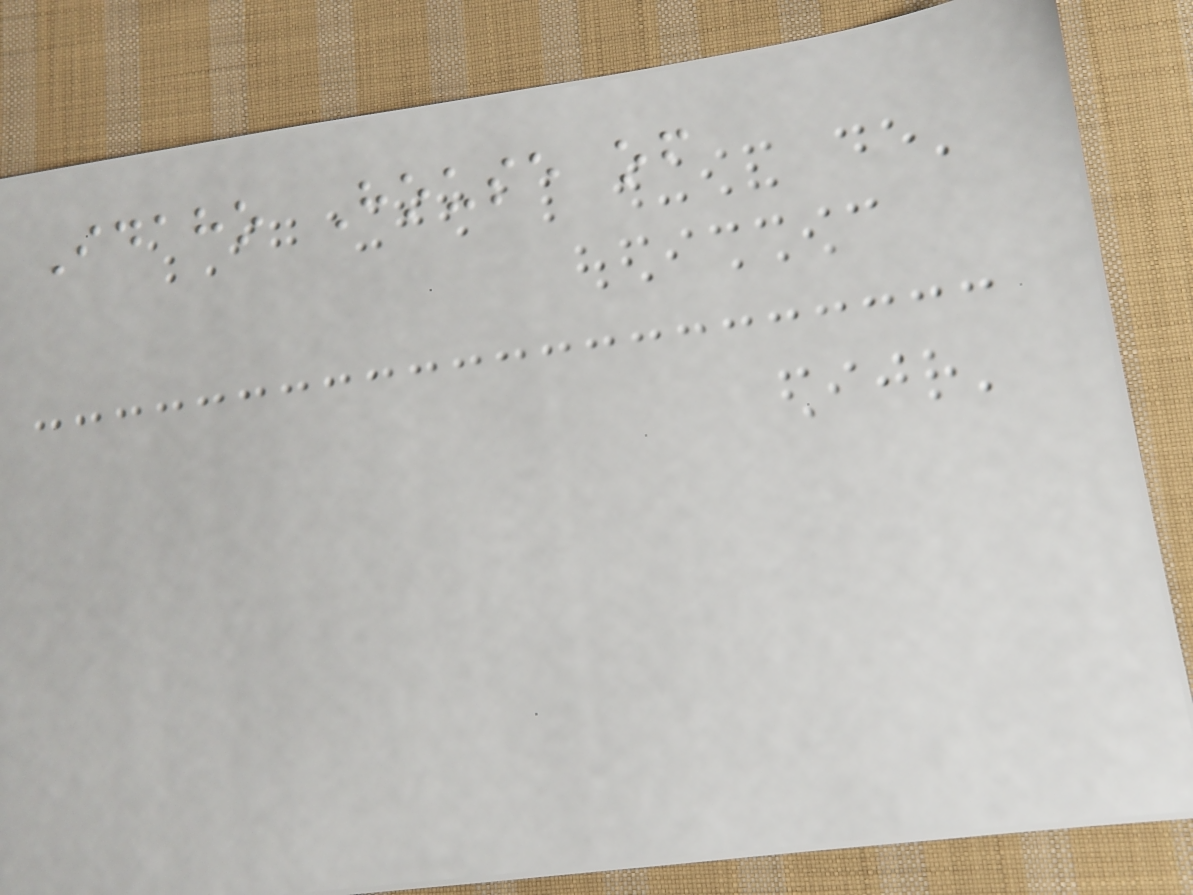Idaho House of
